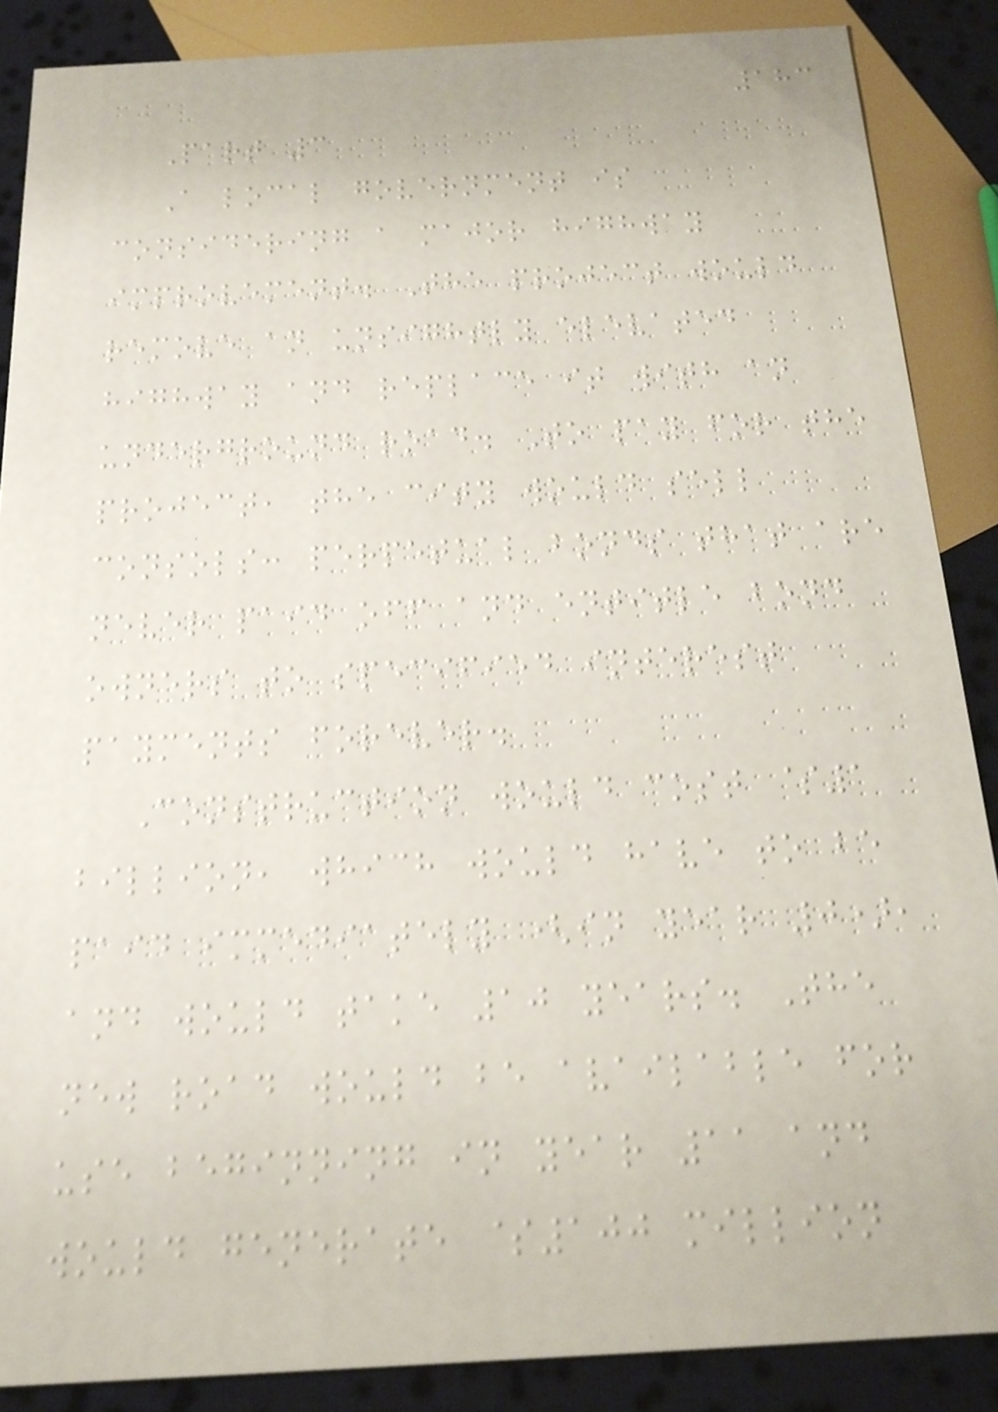183
Part 3
A local government is
considering a major highway
improvement. The project would
remove an unsightly elevated
highway and replace it with an
underground road. To pay for the
project, the city would sell
consols: perpetual bonds that are
never paid off and entitle bond
owners to specified interest
payments forever.
Construction would cost $1
billion, which would have to be
paid immediately (in year 0),
and would take 10 years. The
new road would be available for
use beginning in year 11 and
would generate $100 million
